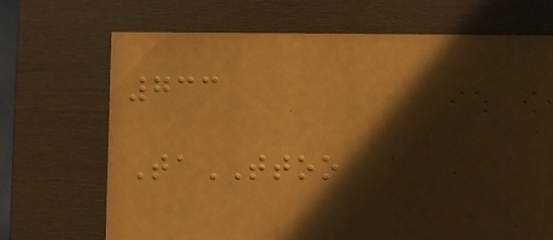733
TaTTOO
